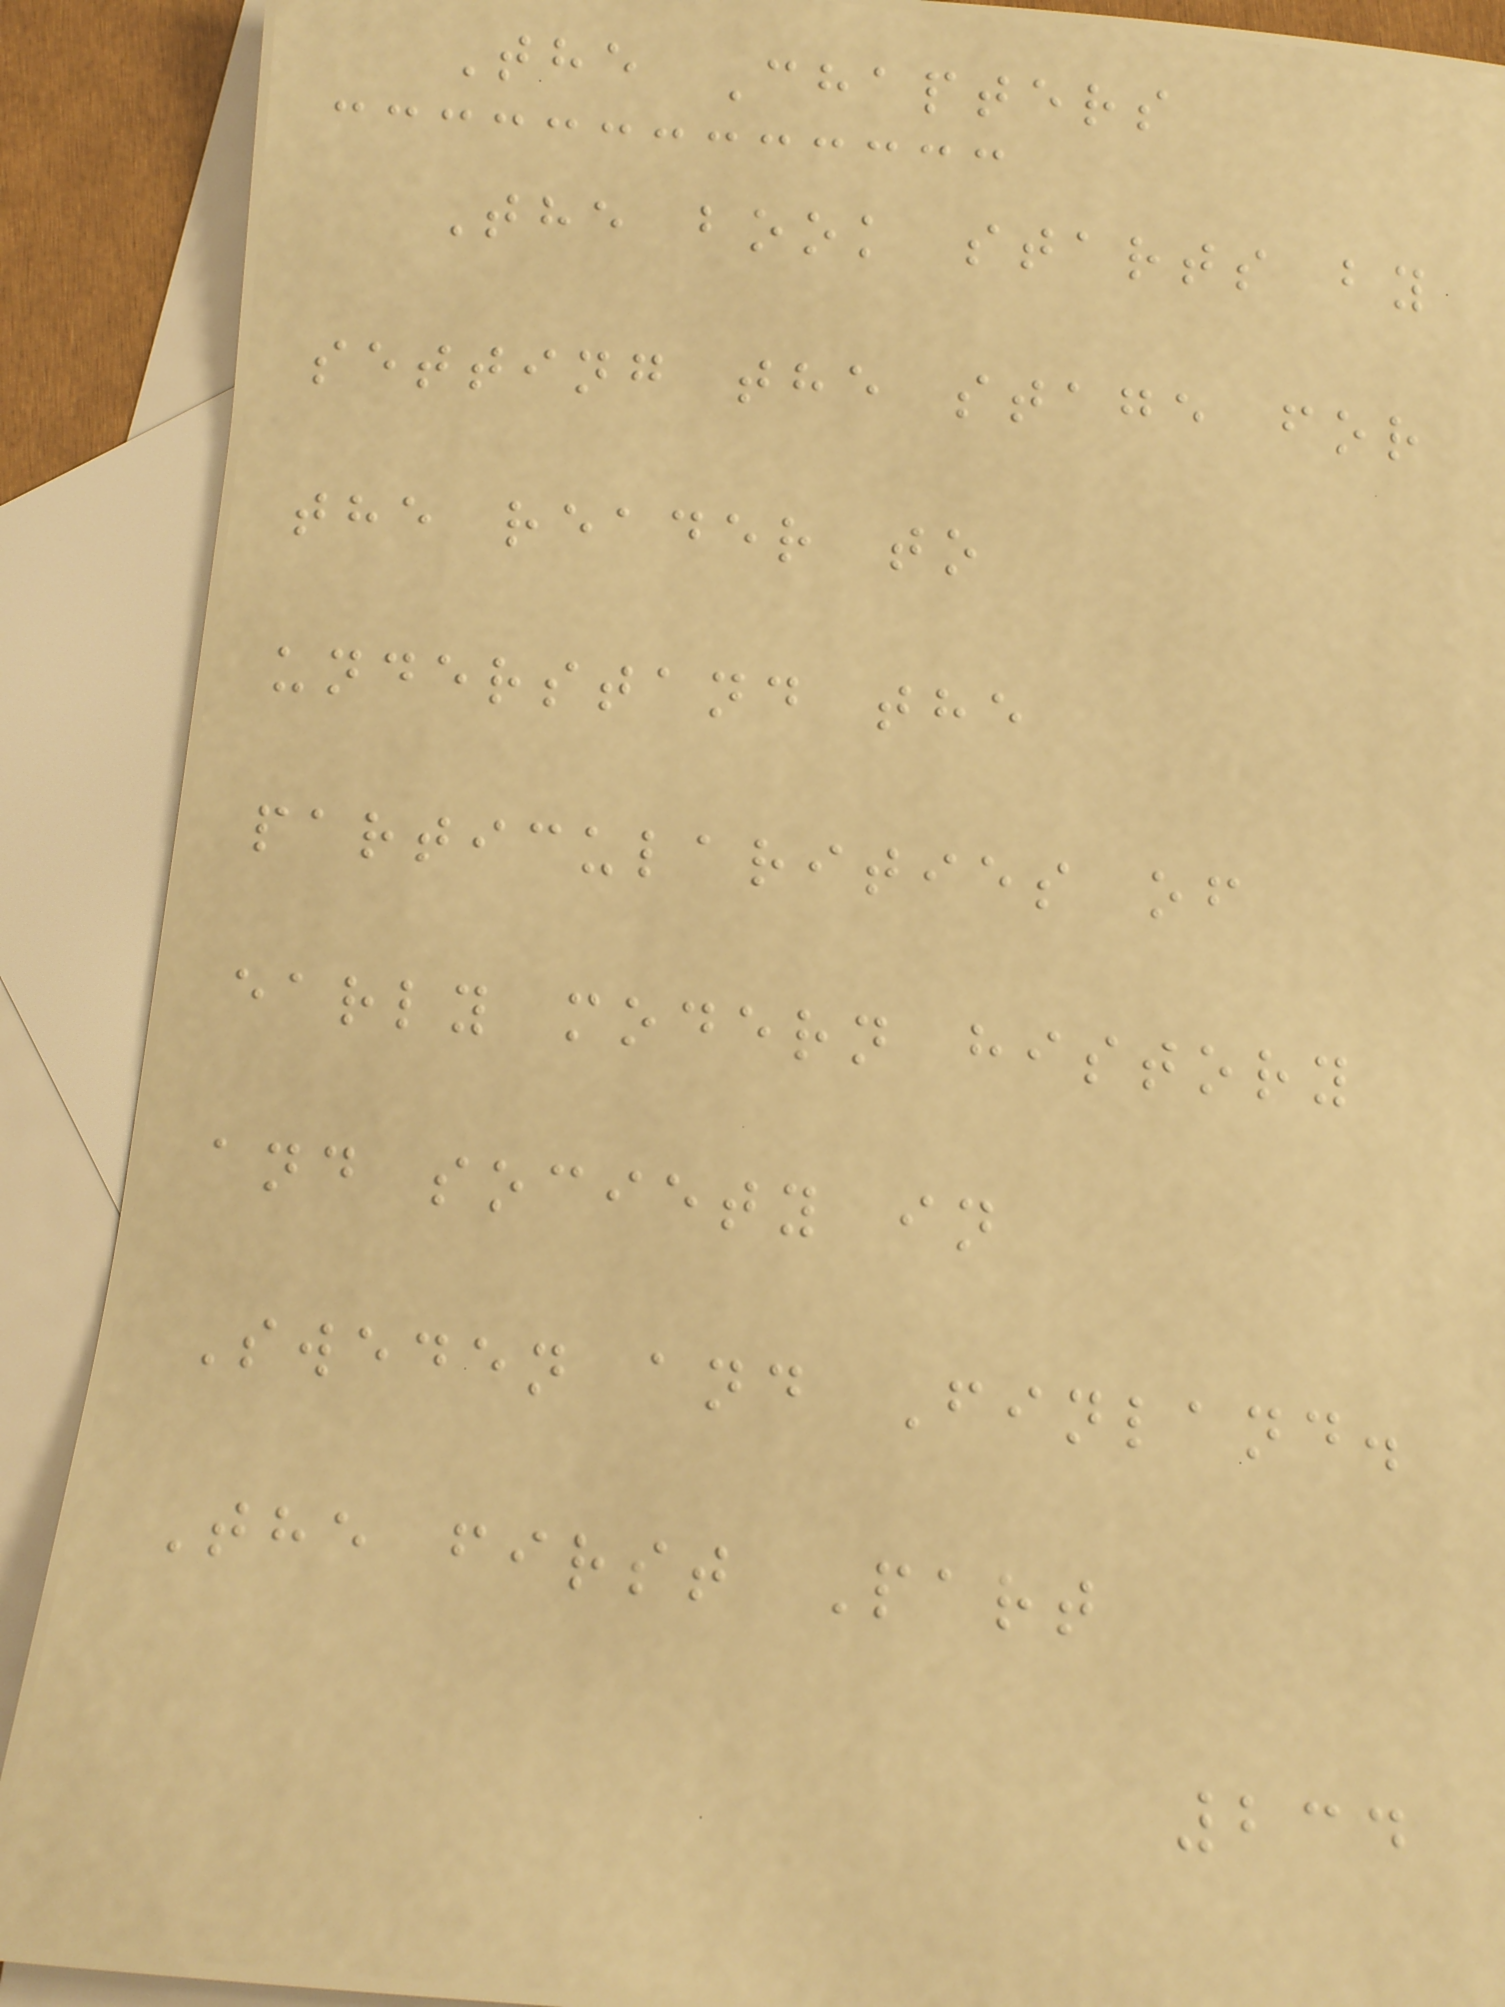The Chapters
The book starts by
setting the stage for
the reader to
understand the
particularities of
early modern history
and society in
Sweden and Finland.
The first Part
234
